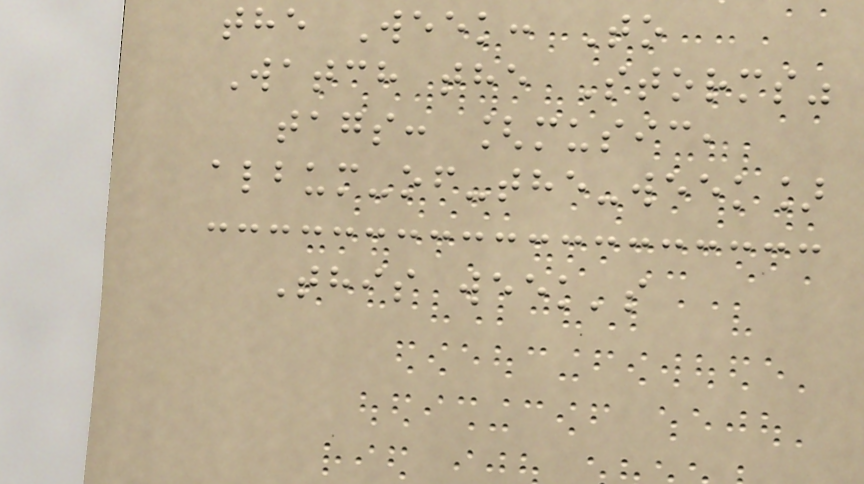the Week: To
Watch the Storms"
tags: [music,
album-of-the-week]
This week's
